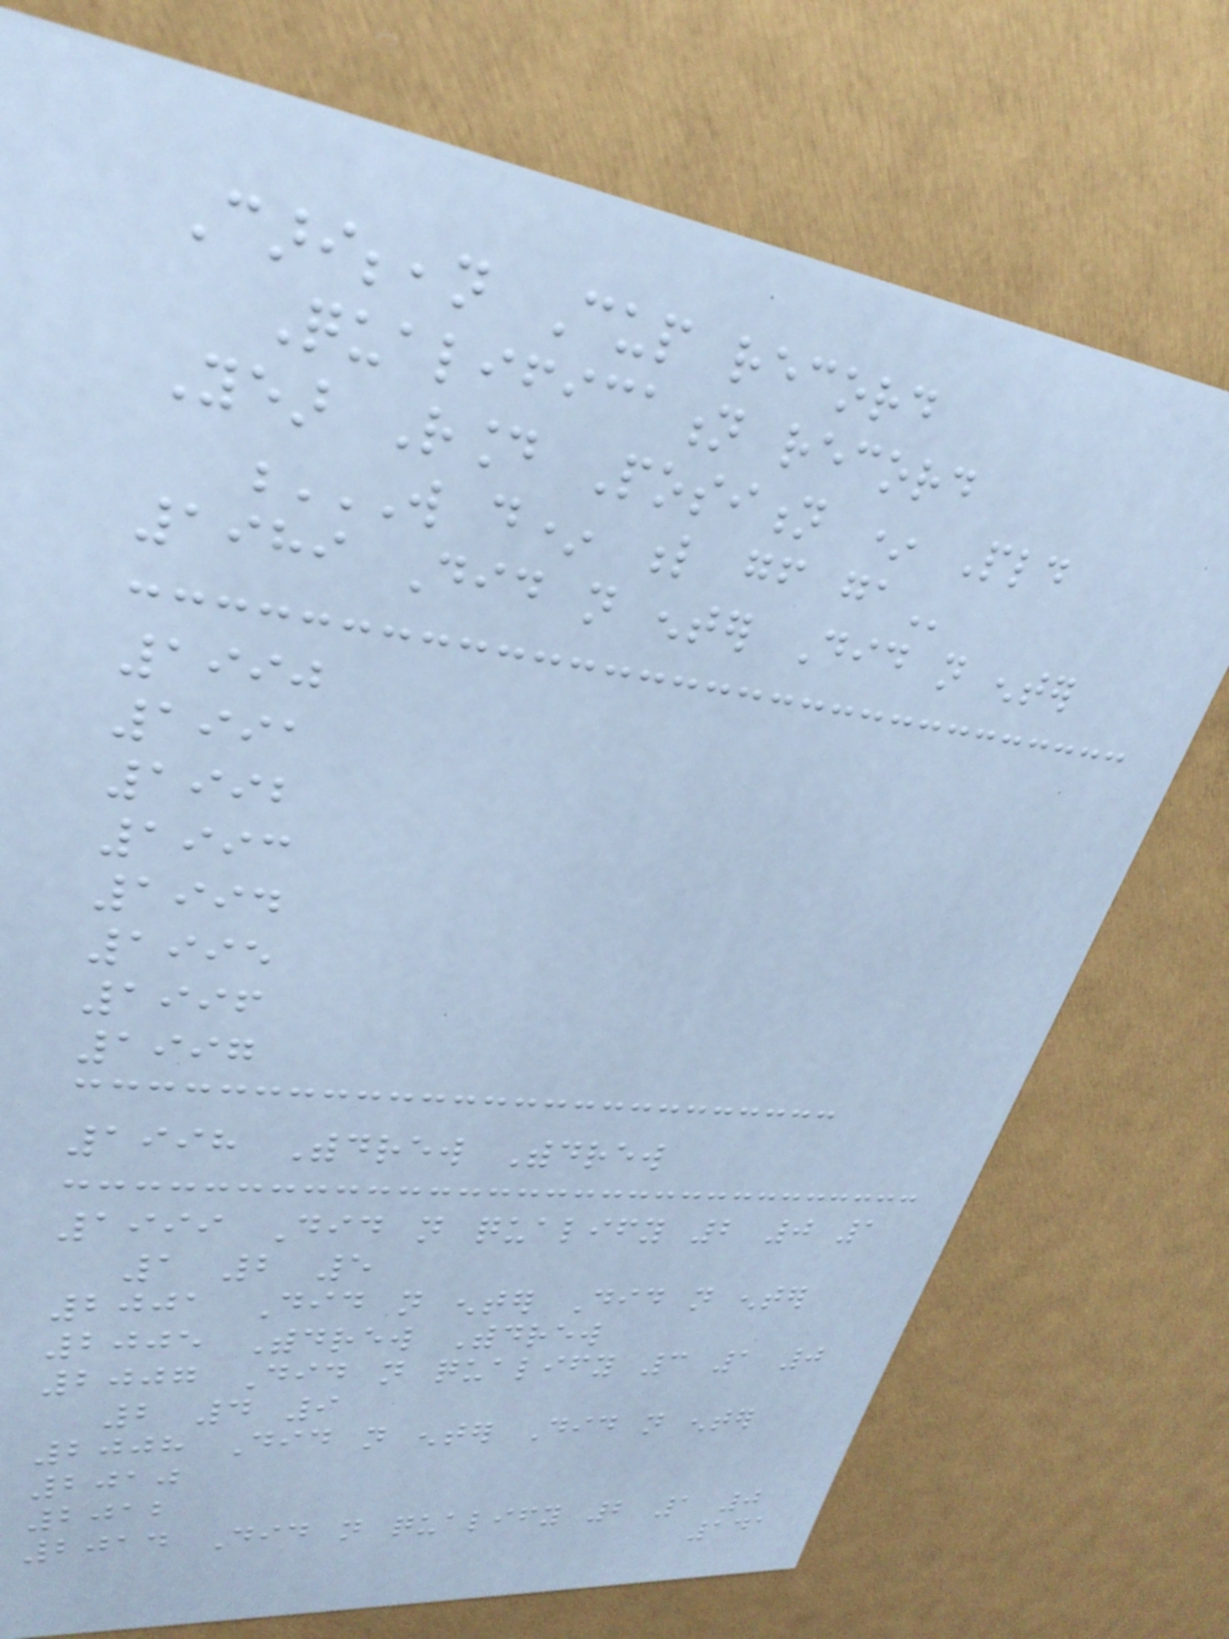Caribbean Cup record
Qualification record
Year Round Position * Pld
W D* L GF GA
1989 Did not enter Did not enter
1990
1991
1992
1993
1994
1995
1996
1997
1998 Withdrew Withdrew
1999 Did not qualify 2 0 1
1 2 5
2001 Did not enter Did not enter
2005 Withdrew Withdrew
2007 Did not qualify 3 1 0
2 4 9
2008 Did not enter Did not enter
2010
2012
2014 Did not qualify 2 1 0
141
